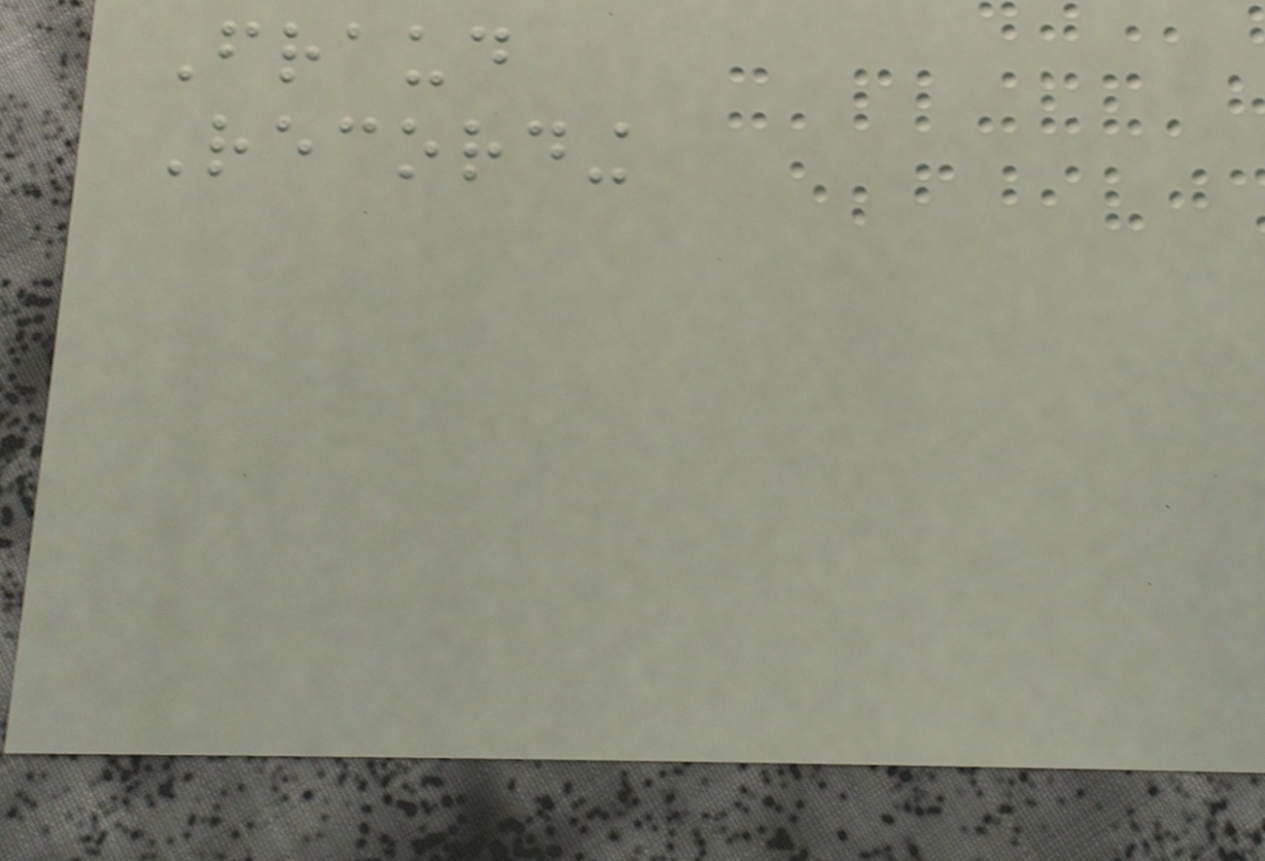Fraud
Recording
